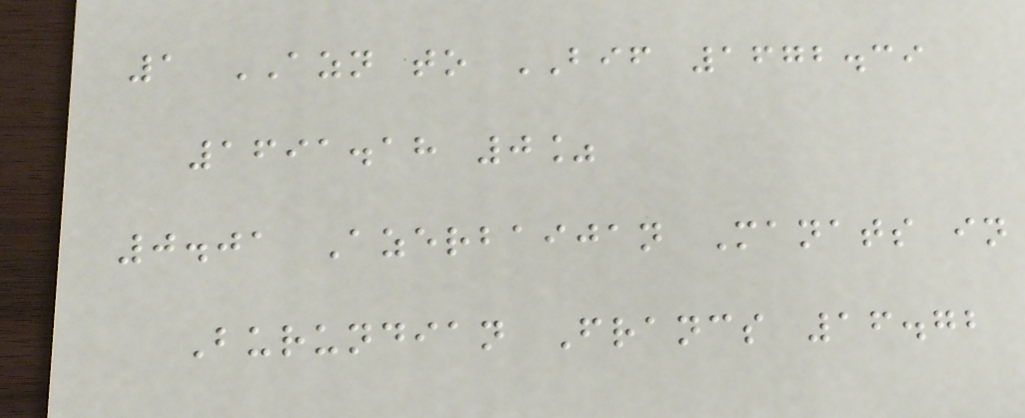1 AZN to BIF 1672.39
1691.18 0%
0.01 Azerbaijan Manats in
Burundian Francs 16.72
